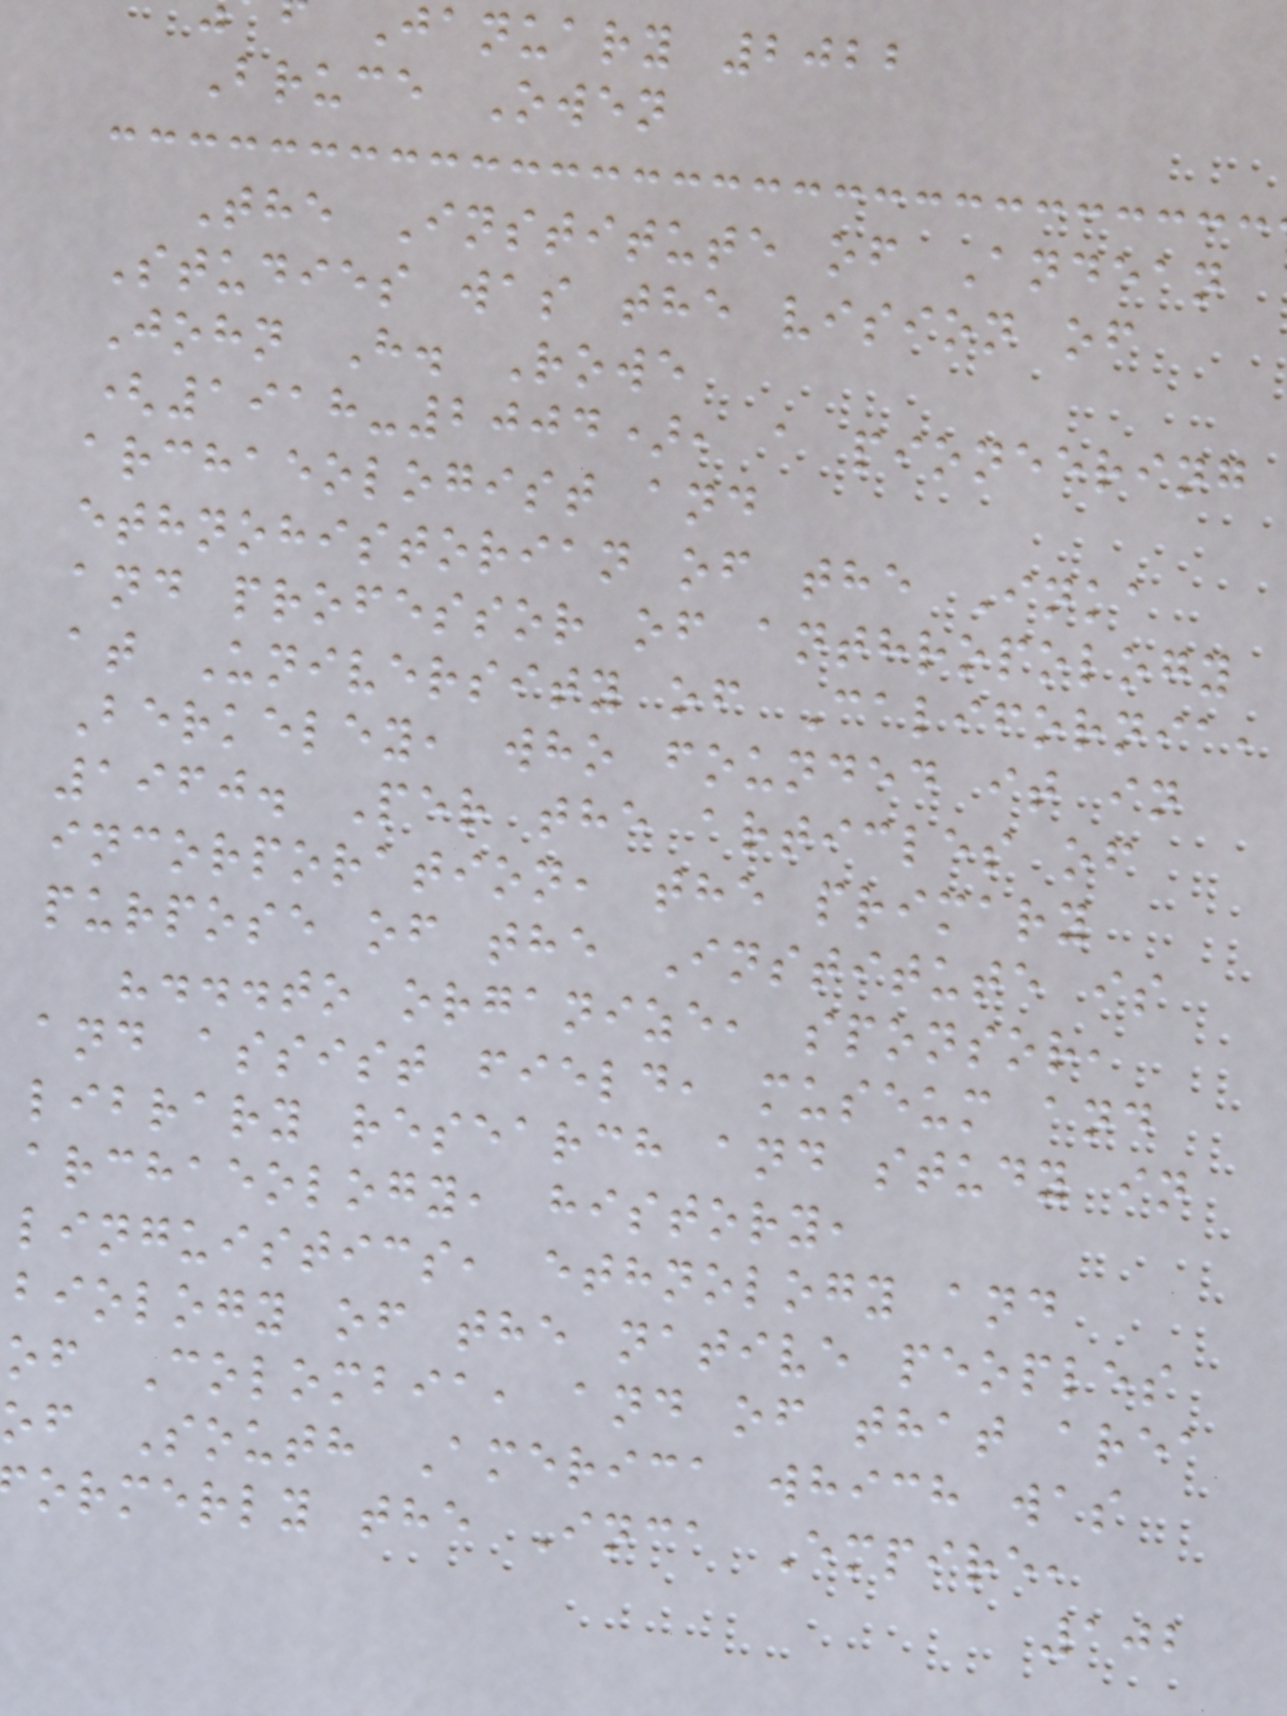January 2022
Bruce Owen
The Institute of Andean
Studies was the vision of
John H. Rowe
(1918-2004), a pioneering
archaeologist and
ethnohistorian of the Inka
and professor of anthropology
at University of California,
Berkeley, who founded it in
1960. Per the articles of
incorporation, the primary
purpose of the Institute is
"...to organize, sponsor,
and assist field, museum and
library research and study in
archaeology, history,
linguistics, ethnology and
biology of the native peoples
of Colombia, and of that area
of South America which was
ormerly the Inca Empire,
102
